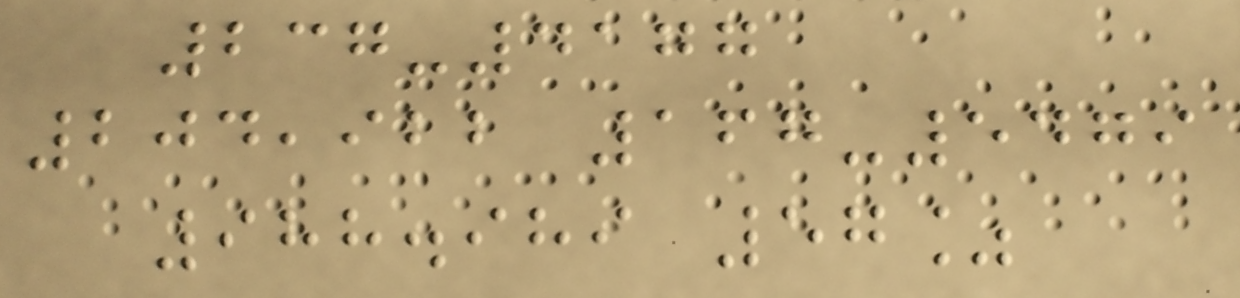237-4177
204,922 167-5479
988.989 57%
